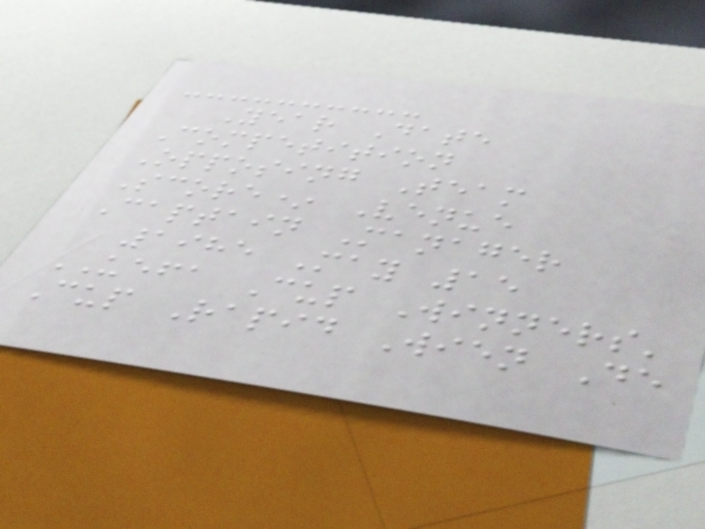Year Date
Competition
Opposing Team
Score* Venue
Captain Manager
1985 May 15
UEFA Cup Winners'
Cup Rapid Wien De
